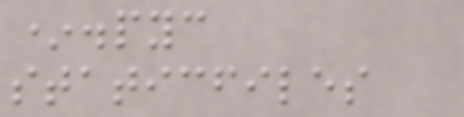*.pyc
staticfiles
